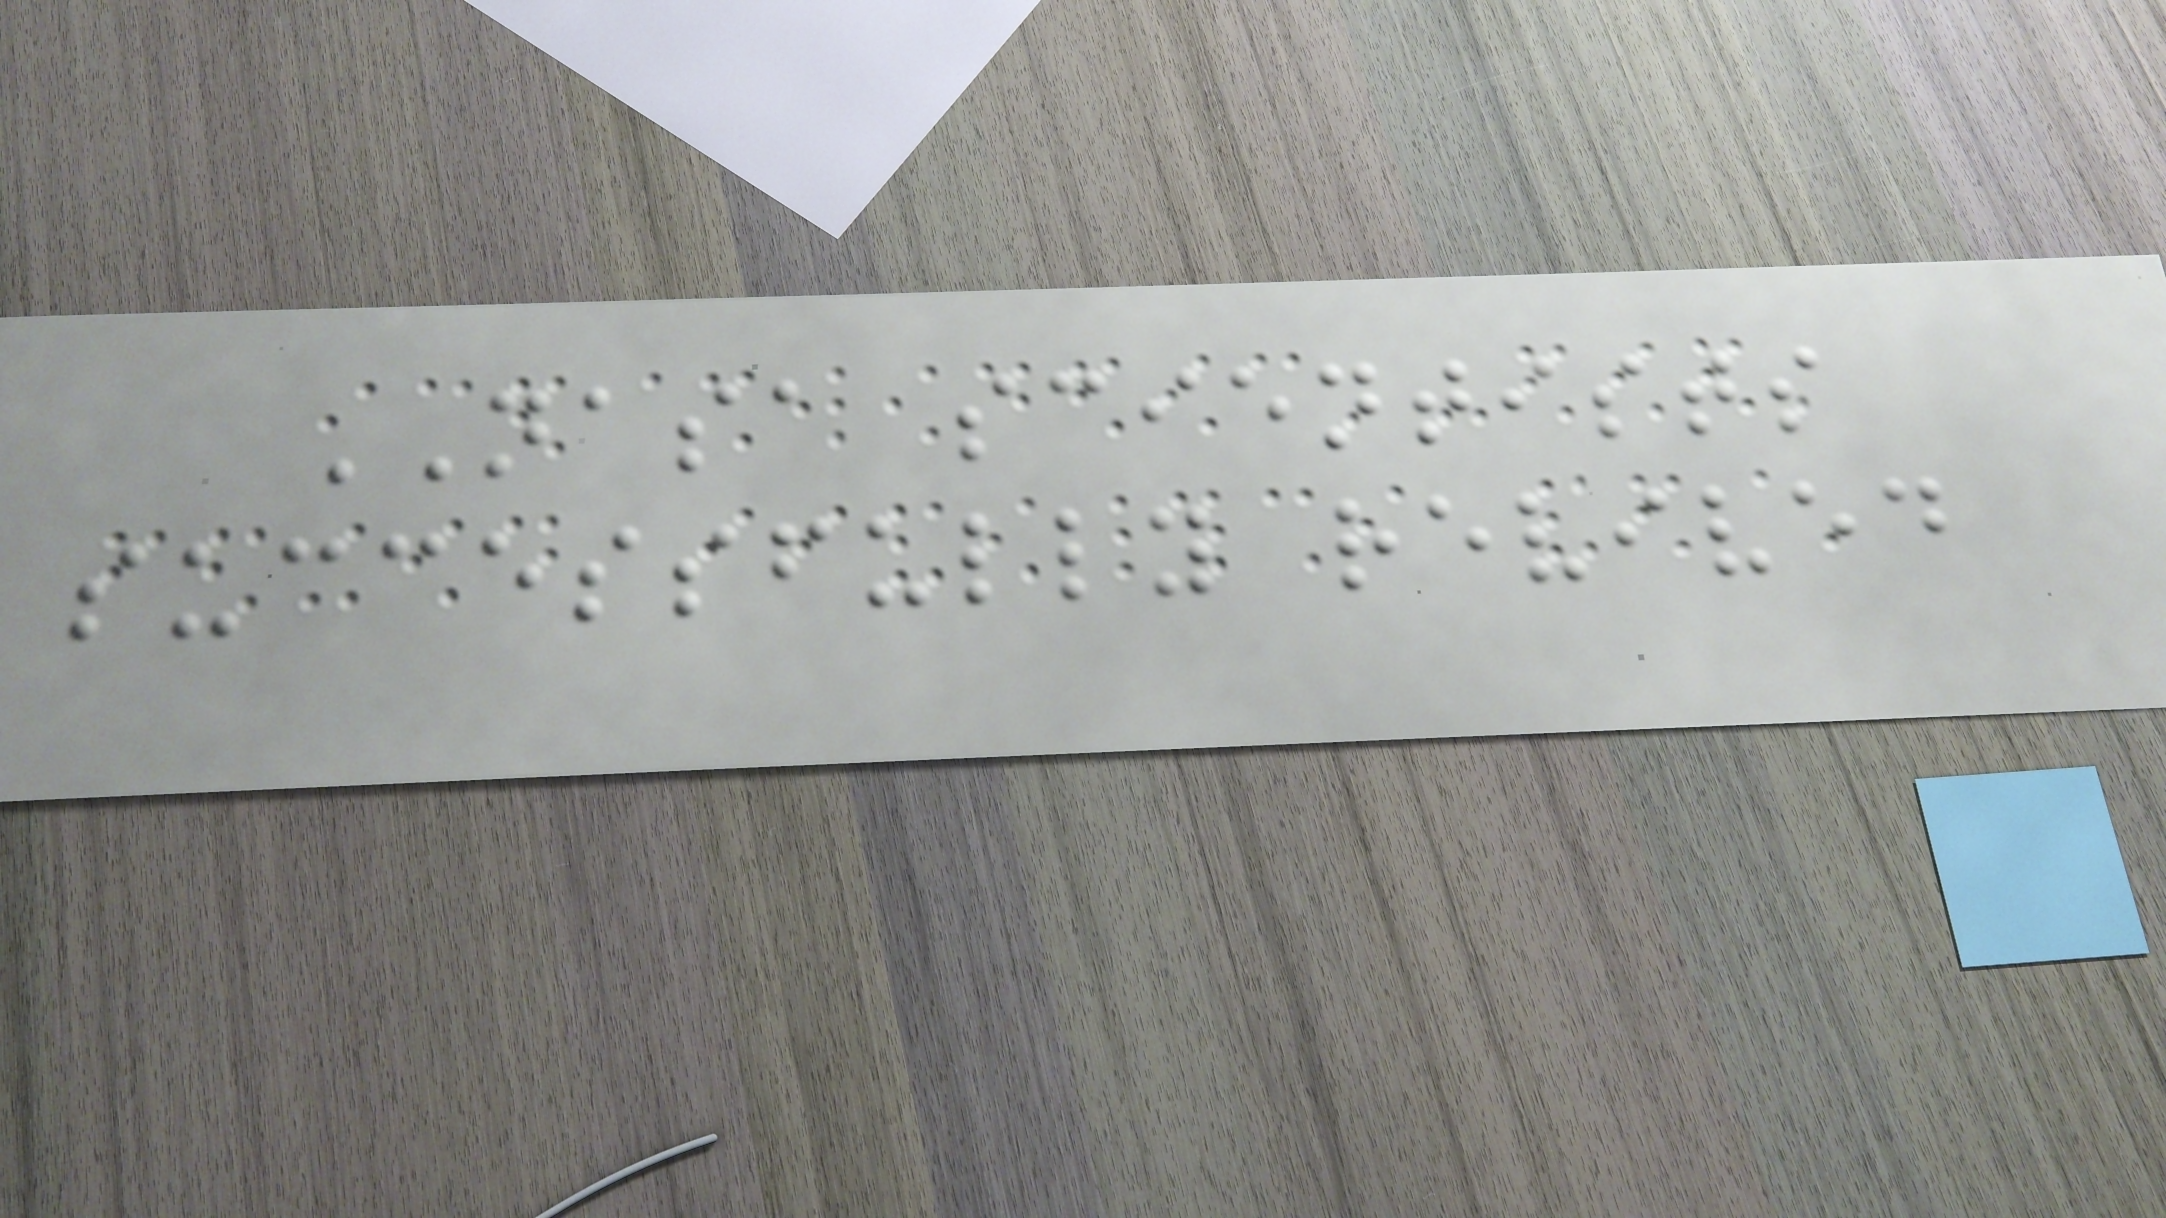NASA scientists
successfully revived
